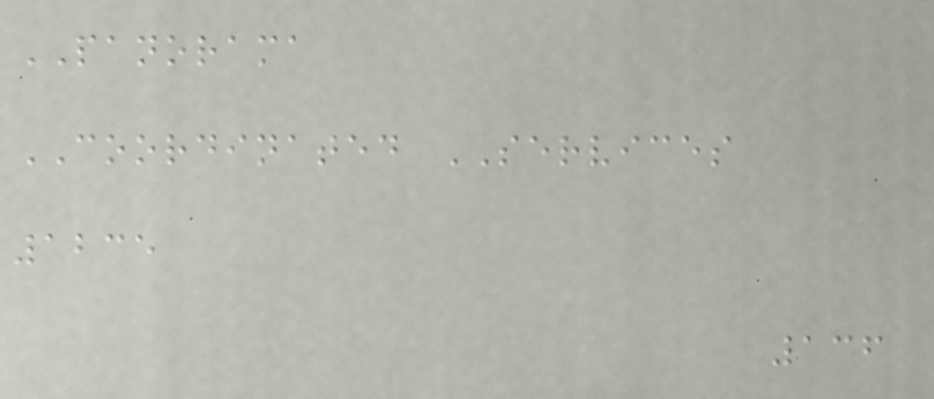PANORAMA
COORDINATED SERVICES
1235
136
